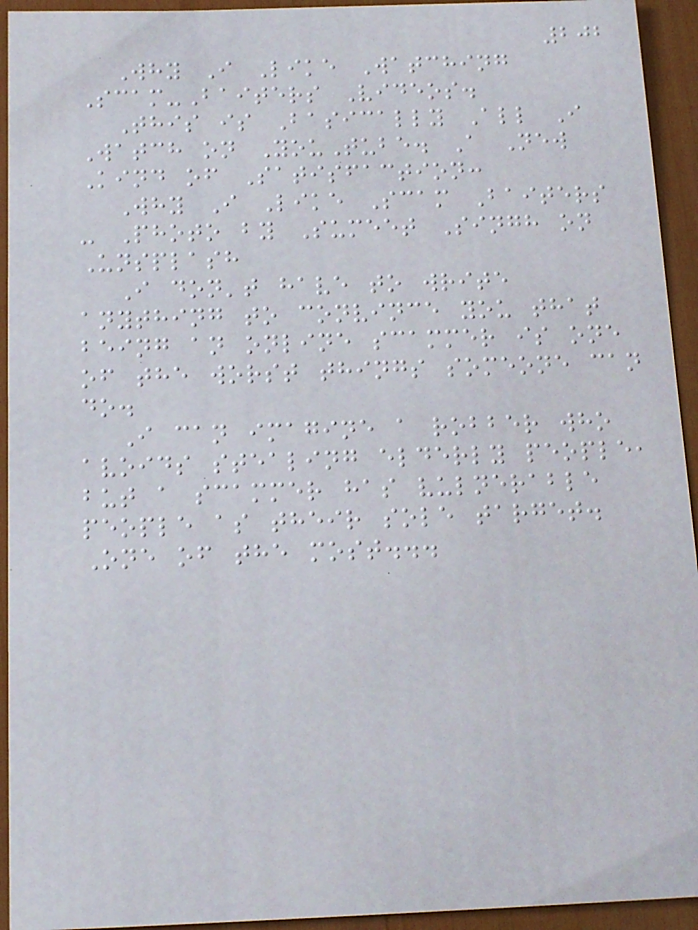202
Why I Like Watching
Scam-Baiters Videos.
This is Basically All I
Watch on YouTube. A New
Kind of Satisfaction:
Why I Like Scam Baiters
- Photo by Sumeet Singh on
Unsplash
I don't have to write
anything to convince you that
being an online scammer is one
of the worst things someone can
do.
I can imagine a robber who
avoids stealing elderly people,
but a scammer has vulnerable
people as their sole target.
One of the most...
